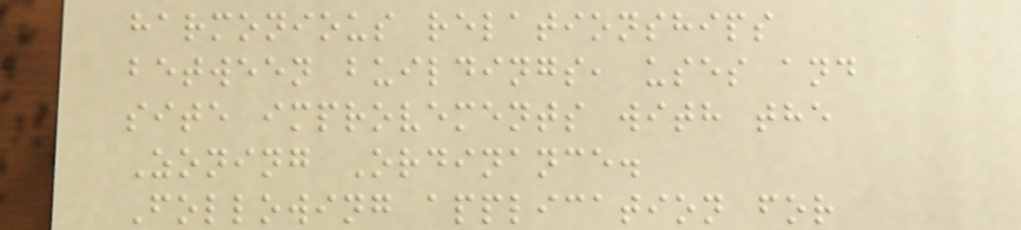harmonious relationships
between buildings, uses and
site improvements with the
Zoning Ordinance.
Following application for
